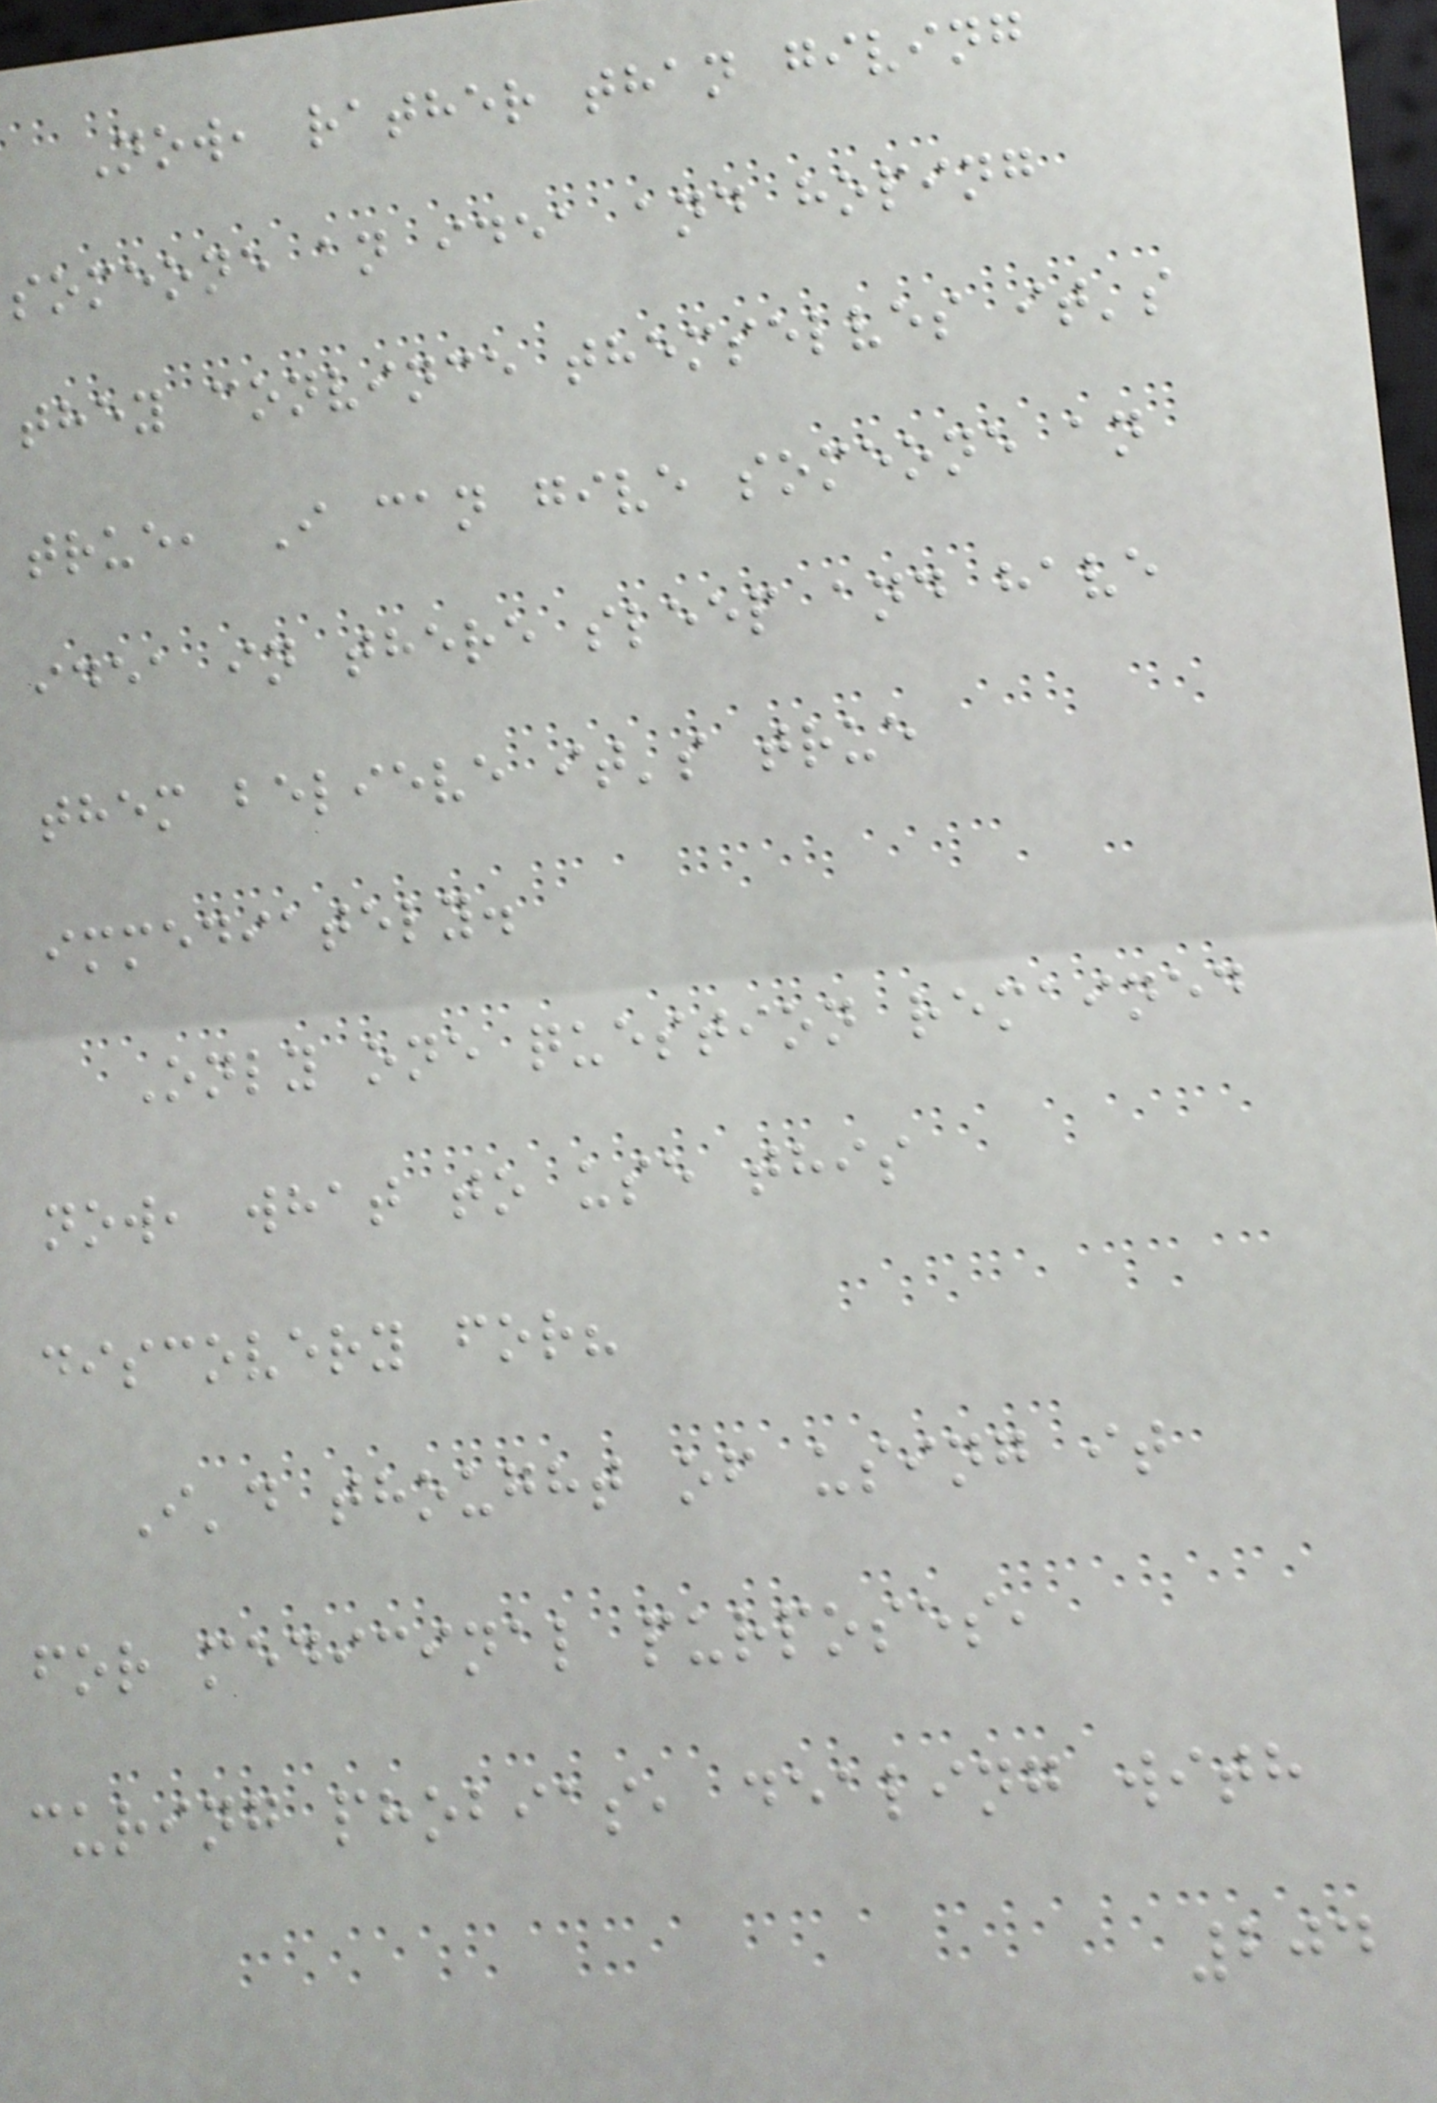Now, rather than giving
someone an idea and hoping
they convince themselves it's
true, I can give someone an
idea in there sleep and have
them believe it's true
immediately.
Only one question remained
now, what to use this
discovery for?
I'd thought of using it
for medicinal purposes,
curing phobias, dealing with
204
